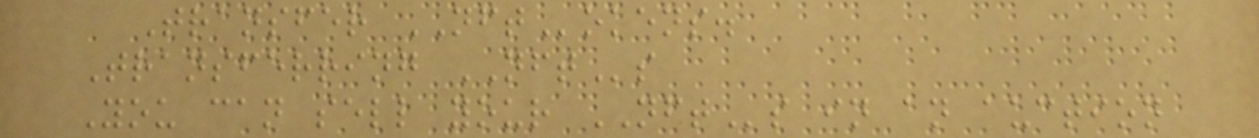Transfer NFTokens.
Transferring NFTs
You can sell your NFTs in an auction
